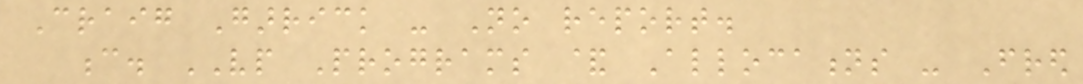Craig Garrick - No report.
c. VP Programs & Allocations - Fred
